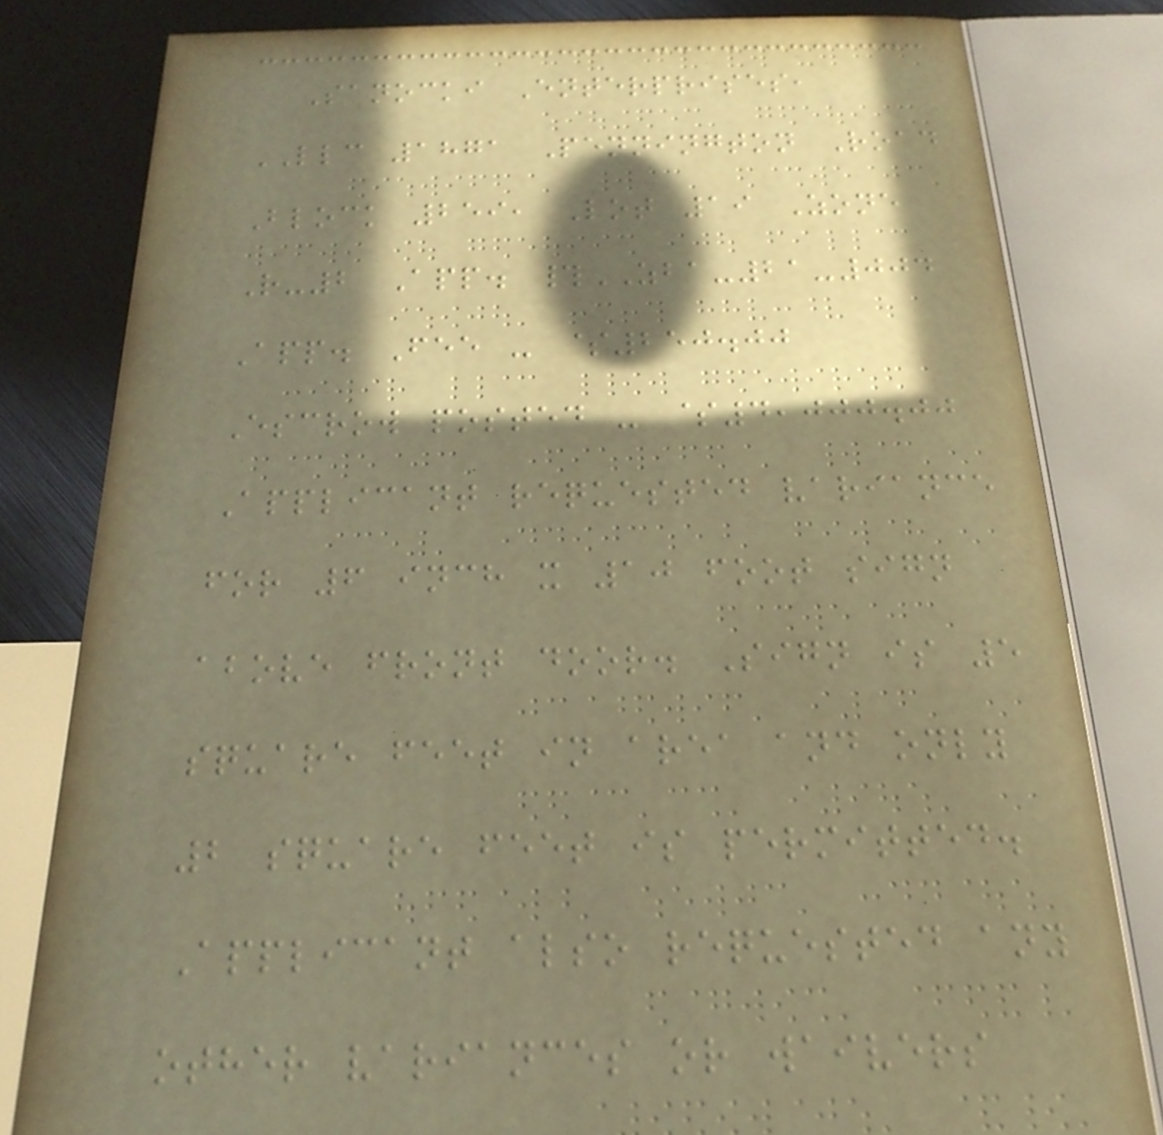Sanocki Enterprises,
LLC 1871 Pennington Road
Block 259, Lot 19 Zone
R-2 App. #ZBA-21-004
App. Fee - $250.00
Escrow posted - $4,000.00
Applicant requested variance
for 6 inch x 10 foot sign
above front door. Sign is 5
square feet in area and only
2 square feet is permitted.
Applicant also requested any
other variances or waivers
